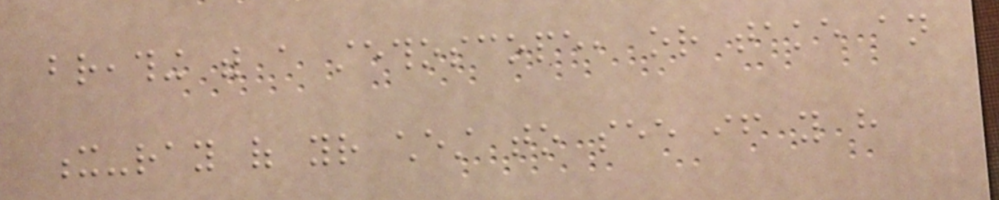breathing with a stethoscope, or take an
x-ray of your chest to see if you have
